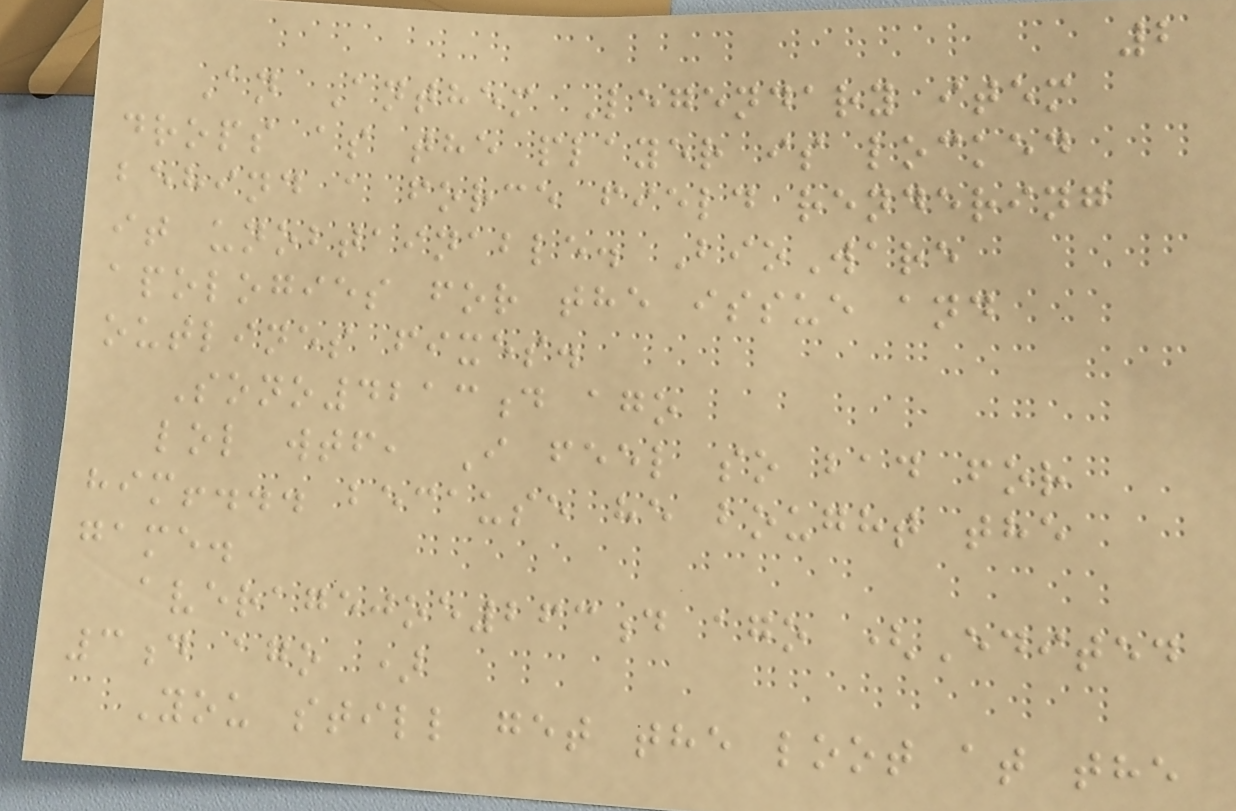2
An Anthem Legendary item
drops as the player is locked
behind a force field rendering
it unobtainable. BioWare
apologies for the issue and
outlines fixes.
Sono4213d ago
lol wtf, I feel so bad for
him!... because he bought the
game.
averagejoe263d ago (Edited
3d ago )
You still get the loot at the
